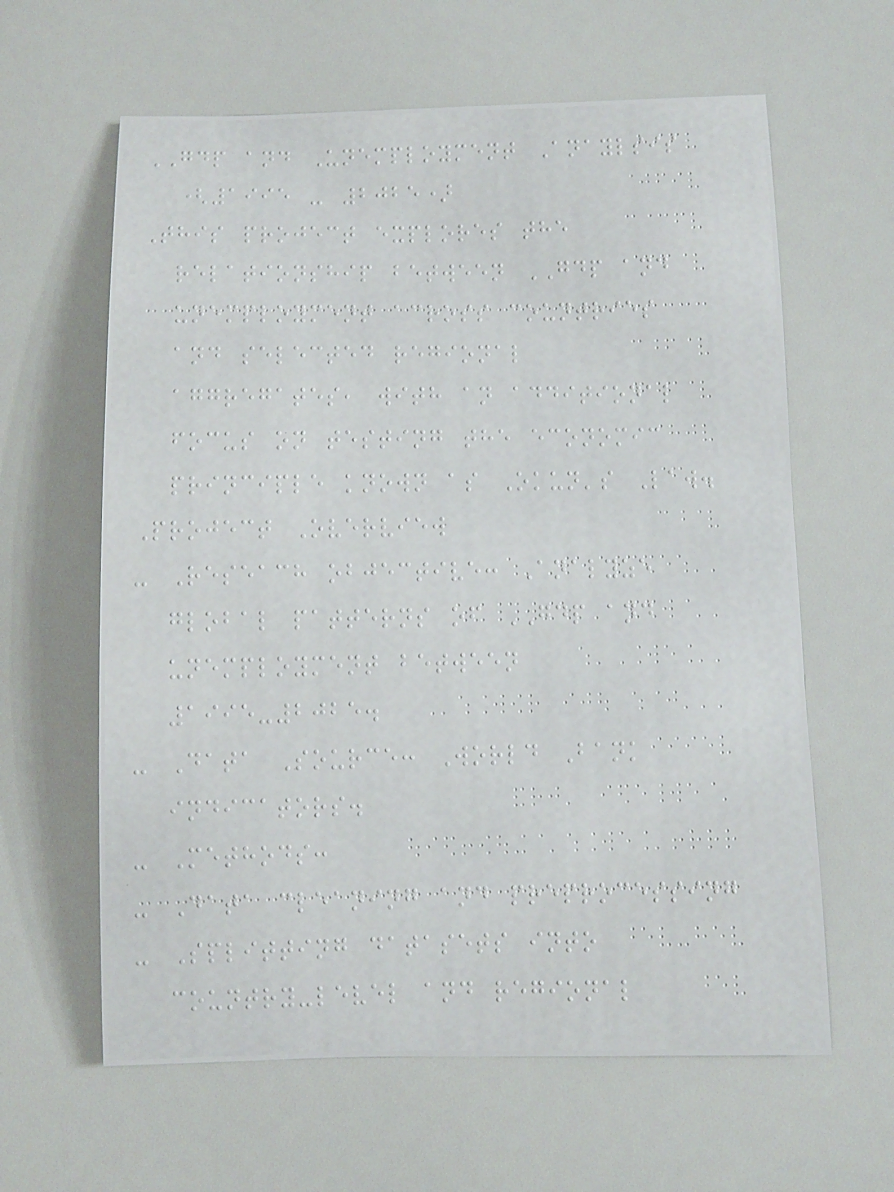GDP and Unemployment Anaylsis
(1995 - 2025)
This project explores the
relationship between GDP and
unemployment across countries
and selected regional
aggregates, with an additional
focus on testing the economic
principle known as Okun's Law.
Project Overview
- Reseach objective: Analyze
global patterns of GDP and
unemployment between
1995-2025.
- Data Source: World Bank
indicators.
- Methods:
- Data cleaning and preprocessing
- Splitting datasets into
country-level and regional
